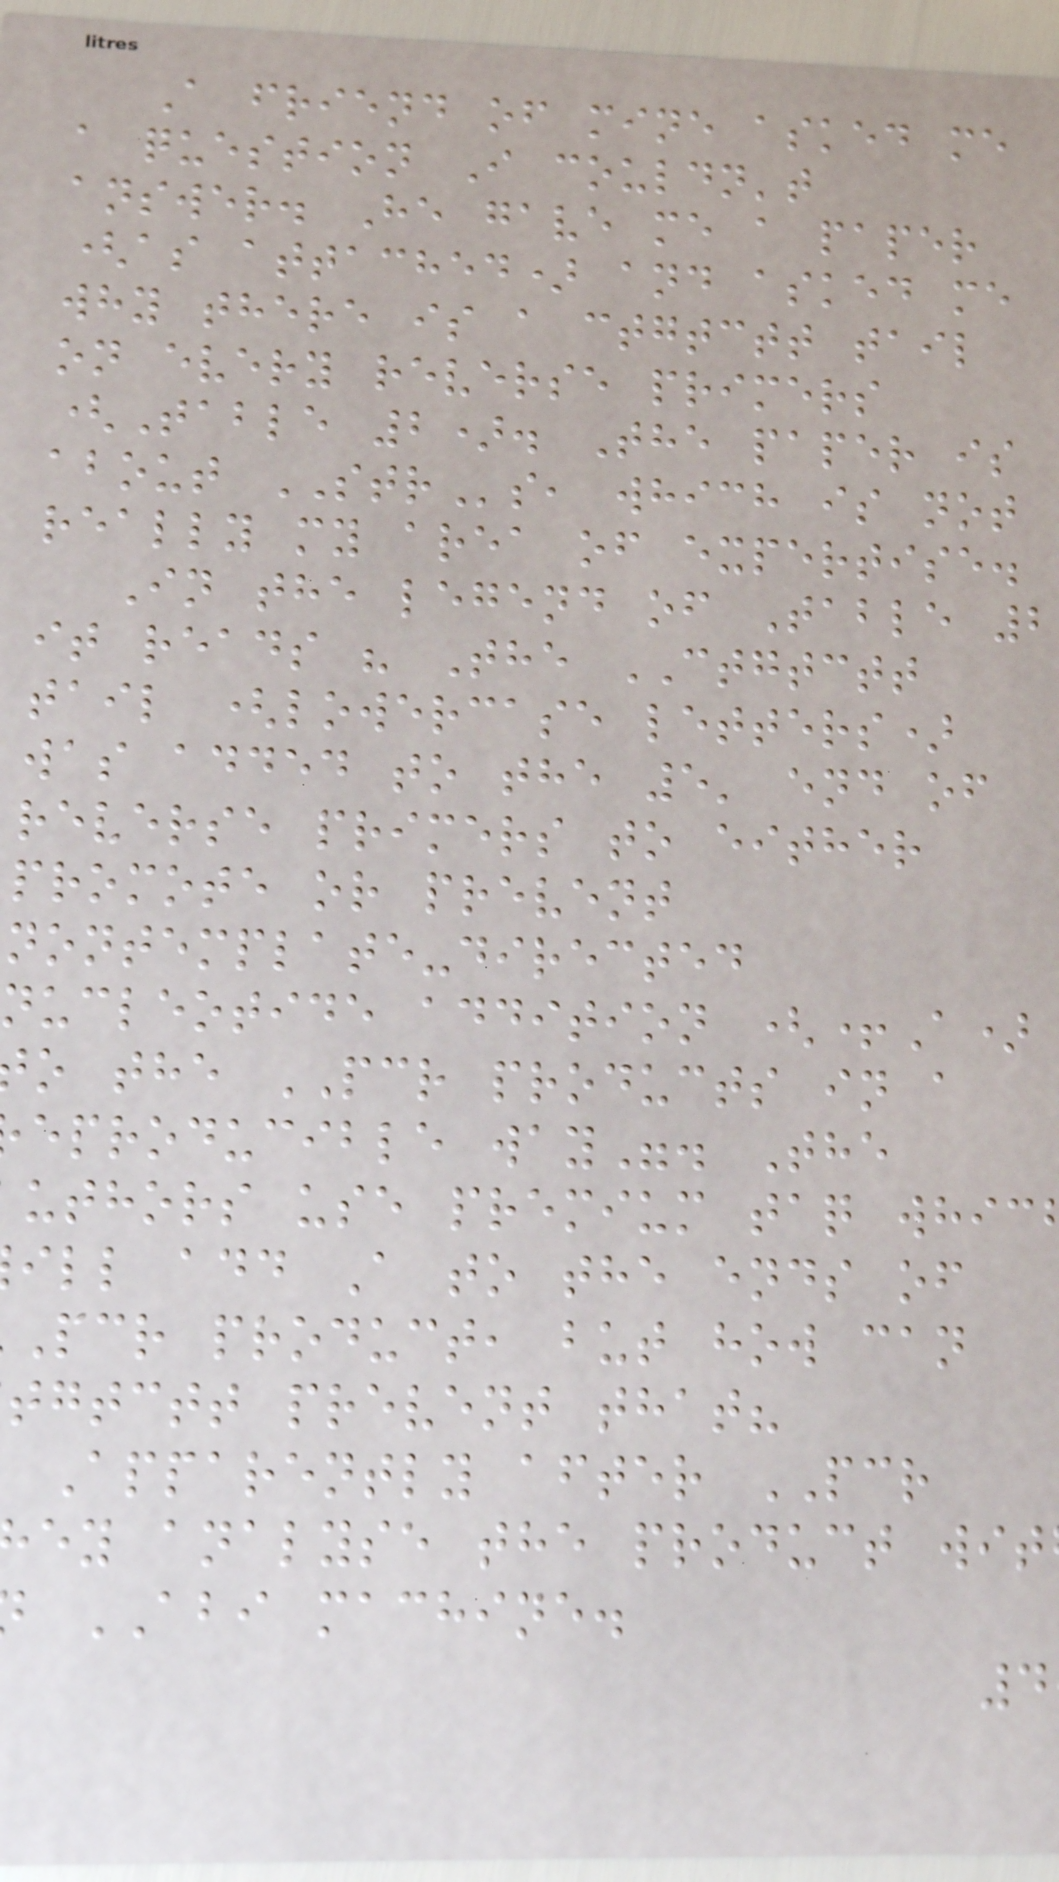A friend of mine asked me
a question I couldn't
answer. He gave me a paper
(as attached) and asked me
why there is a ctgtctt tail
on every reverse primers
(Table 2). The paper is
about STRs, which is not
really my area of expertise.
In the legend of Table 2
it reads " The CTGTCTT
tail (lowercase letters)
was added to the 5' end of
reverse primers to either
promote or prevent
nontemplate-directed
nucleotide addition (+A)
o the PCR products in a
eproducible way". The
uthors use premium taq whic
ill add A to the ends of
pcr product, but how can
tgtctt prevent that?
Apparently after PCR
ey analyse the product wit
ABI machine.
